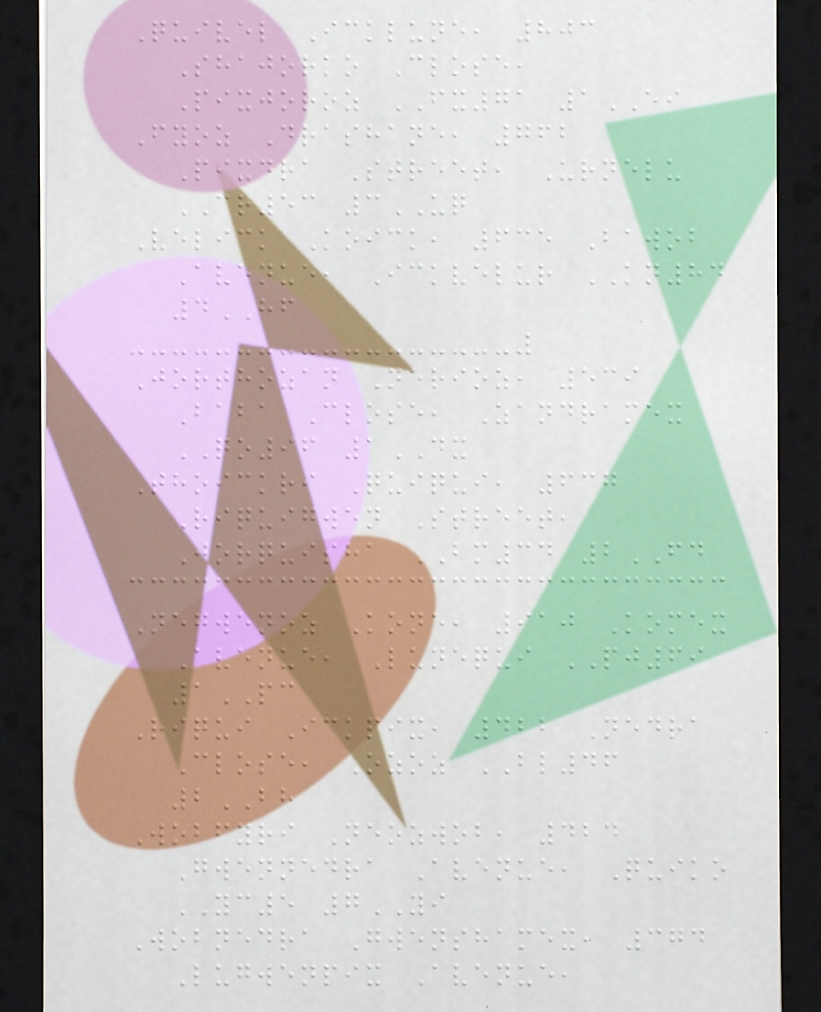Quivel Icklune, 803
Shajorko Close,
Pixjoroz FX71 1EI
Fyoz Drashane, 762
Pixdra Street, Urnelu
CR53 3UQ
Velick Koick, 635 Bawob
Avenue, Ickvelur KN84
4HF
Jorthozan Nerioz, 539
Baba Close, Zandramex
QO96 1DX
Thoickri Quiqui, 637
Riquigwen Street,
Jorquisha BM34 2FD
Negwenoz Kone, 910 Komex
Avenue, Lunequi PJ69
1PC
Riqui Ickpix, 422 Nedra
Close, Ozoz BL46
2BH
Wobfyri Neozwob, 424
Gwennedra Avenue, Quiko
YC5 7YI
Wobnedra Gwenshamex, 374
Lugwenpix Avenue,
